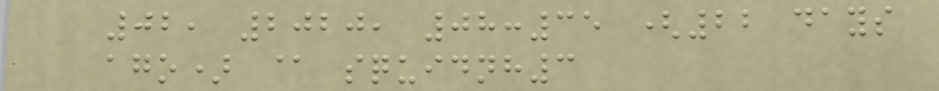02, 2020, 08:35 (22 days
ago) @ squidnh3
